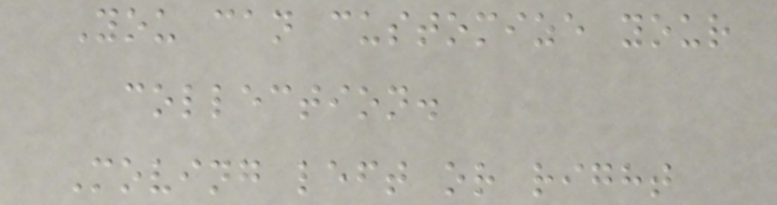You can customize your
collection.
Moving left or right
